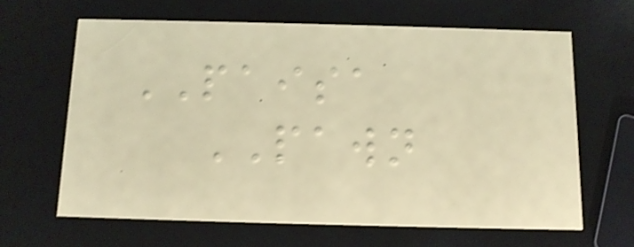PAISA
PAWN
